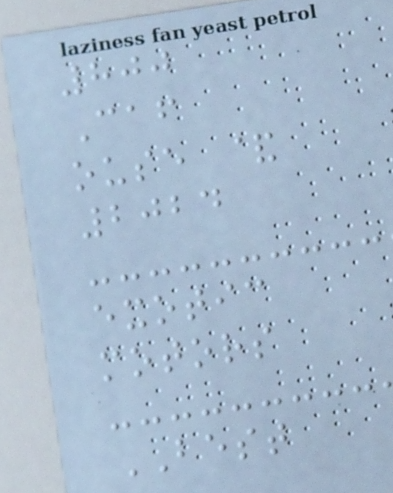800
Caf
ouse &
2024
exotic
motors
BEST
